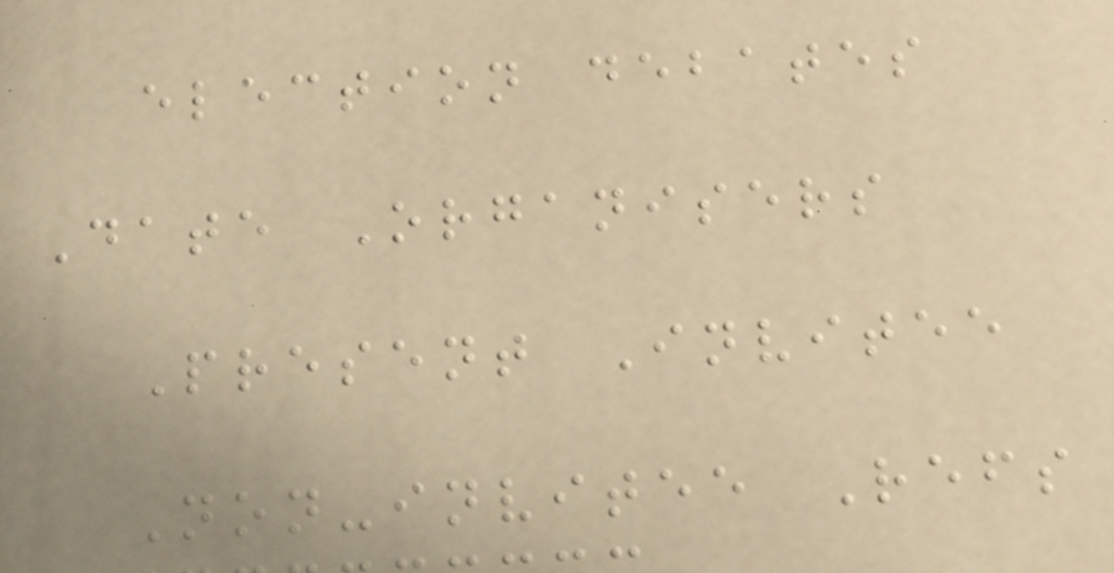election debates
Date Organisers
Present Invitee
Non-invitee Refs
